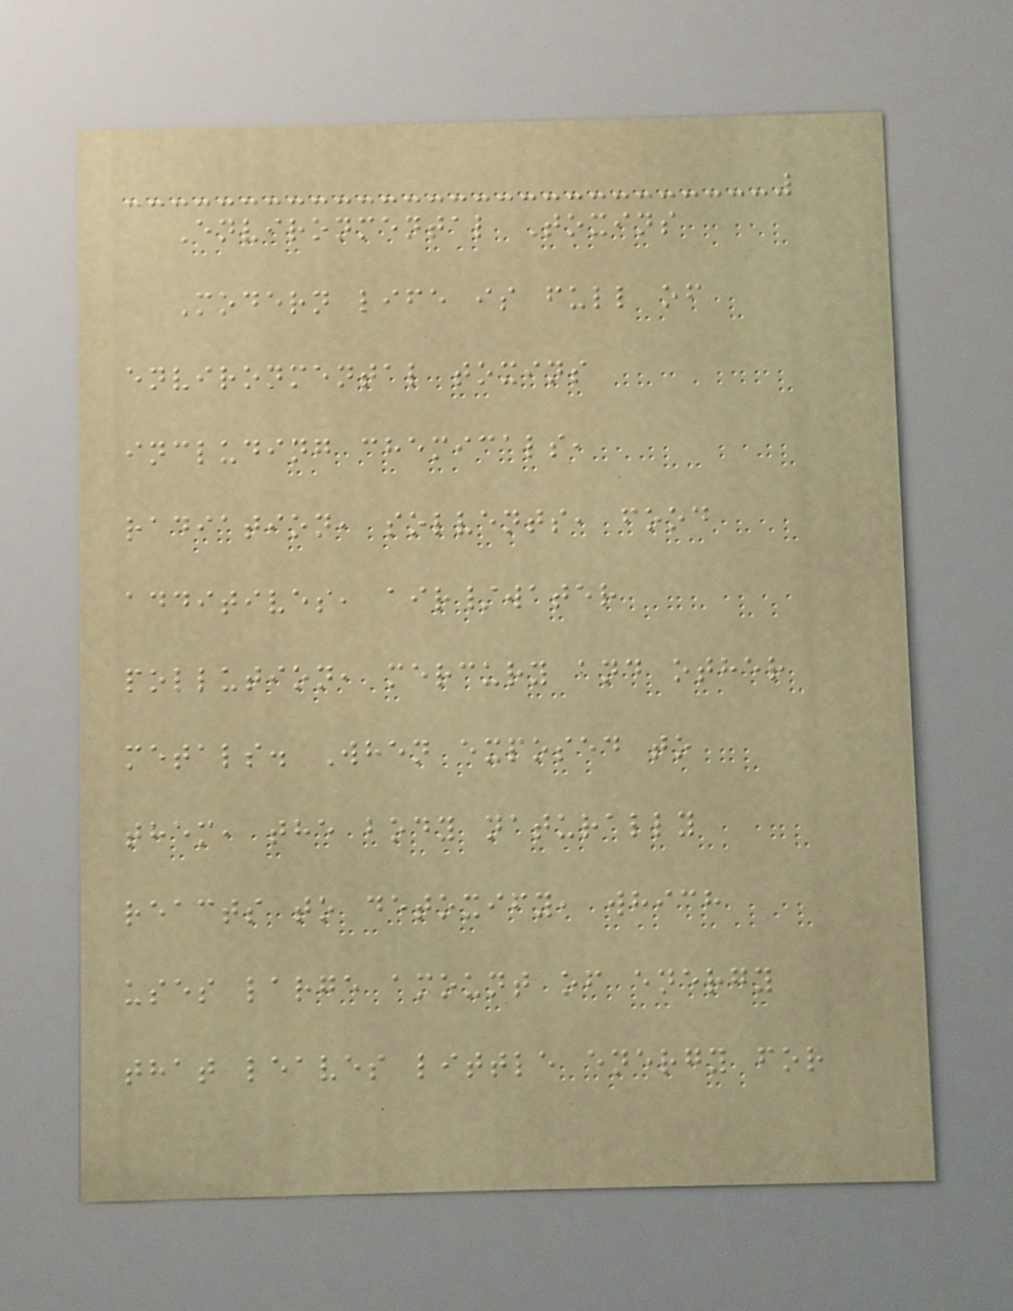Environmental Toxins
Modern life is full of
environmental toxins
including chemicals,
radiation, solvents, food
additives, air/water
pollution, mercury and other
metals. When exposed to
them, the body naturally
reacts to detoxify, which
uses large amount of energy
that leaves little energy for
